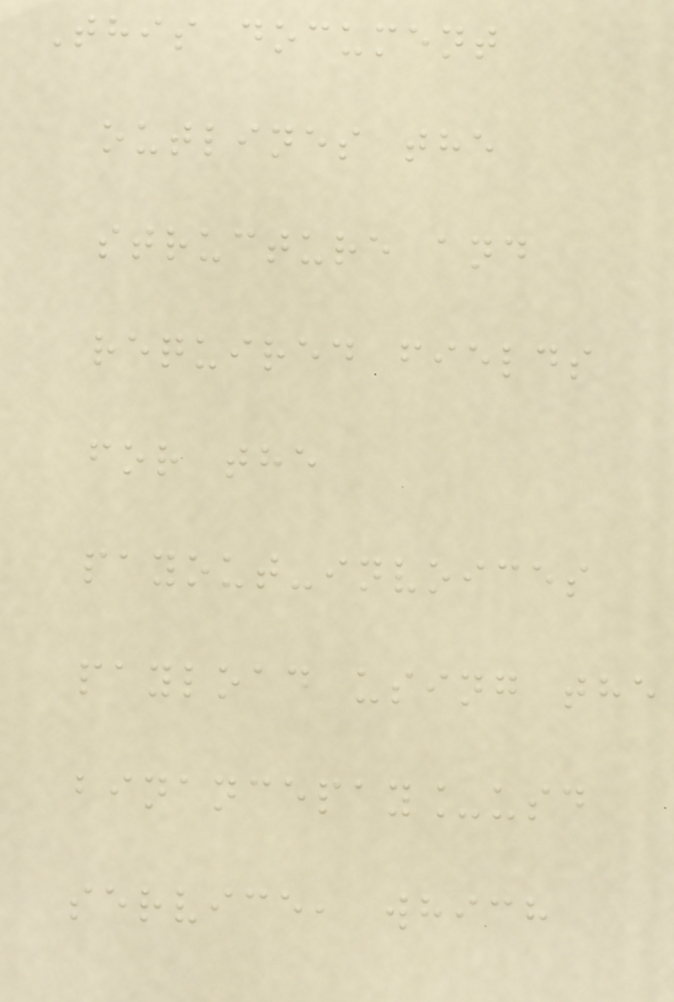This document
outlines the
structure and
required fields
for the
payout-invoices
payload using the
binancepay_usd
service, which
